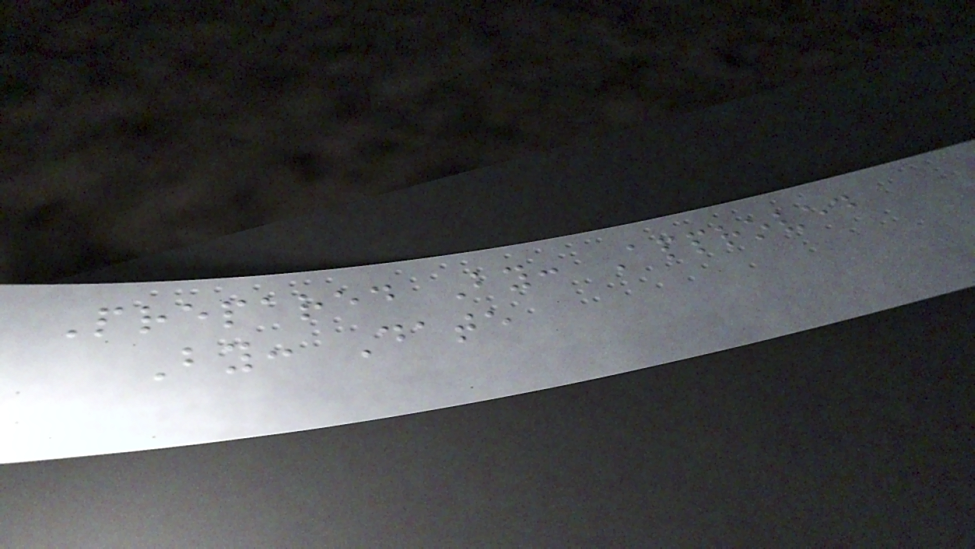Prepared By: Approved
By: Date
